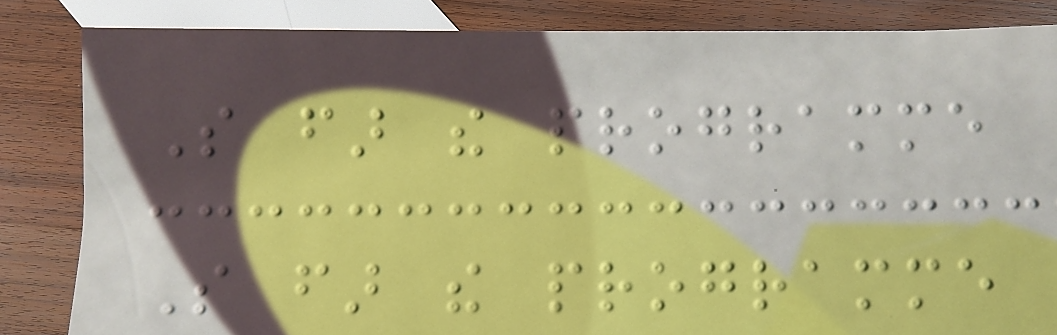So far the programme
So far the programme
